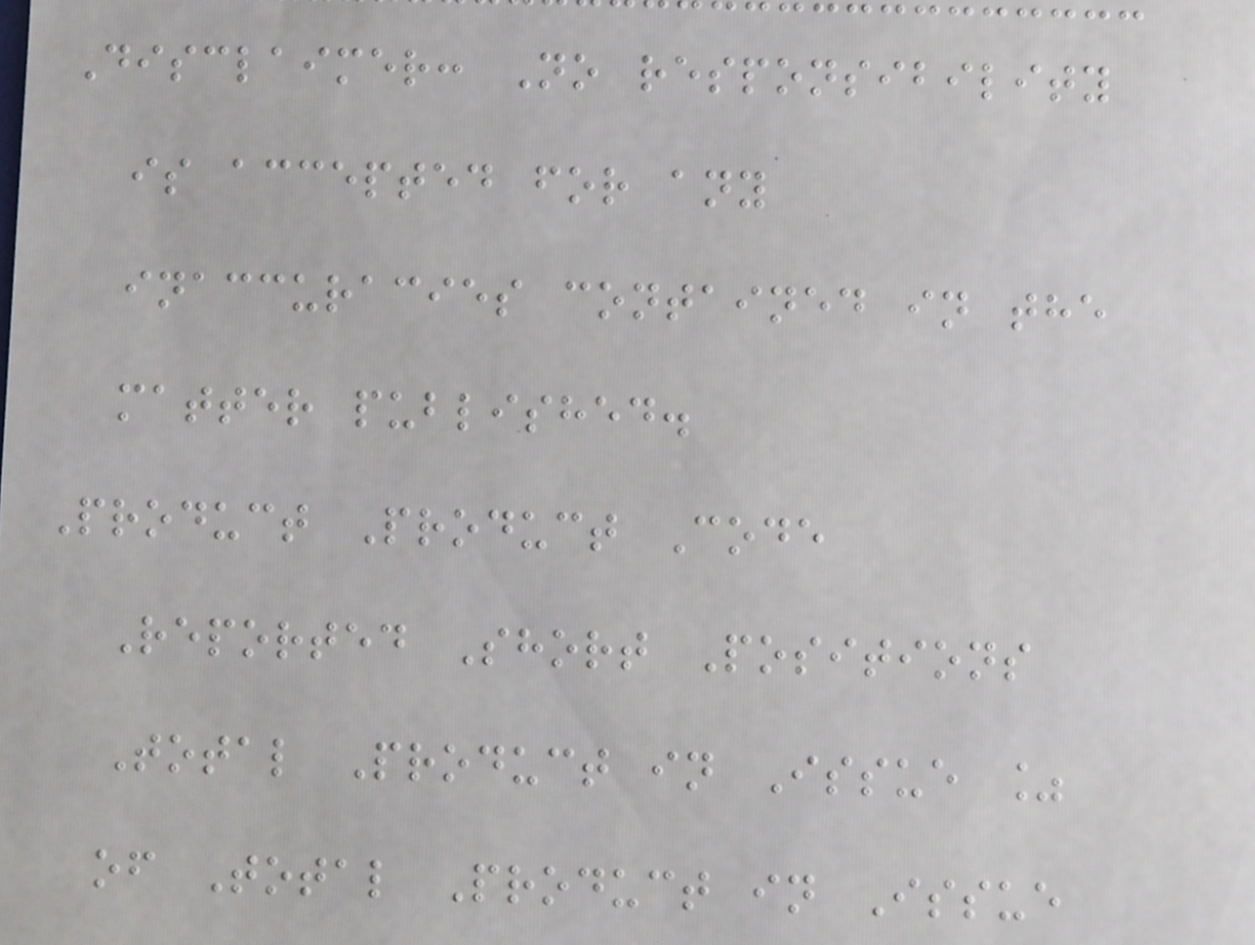Disclaimer: No responsibility
is accepted for any
inaccuracies contained in the
matter published.
Product Product Code
Reported Short Positions
Total Product in Issue %
of Total Product in Issue
